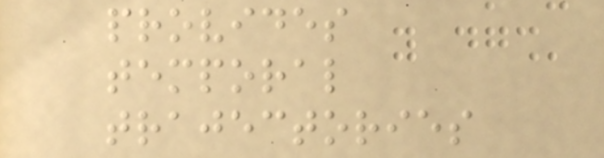provides
temporal
trajectories
